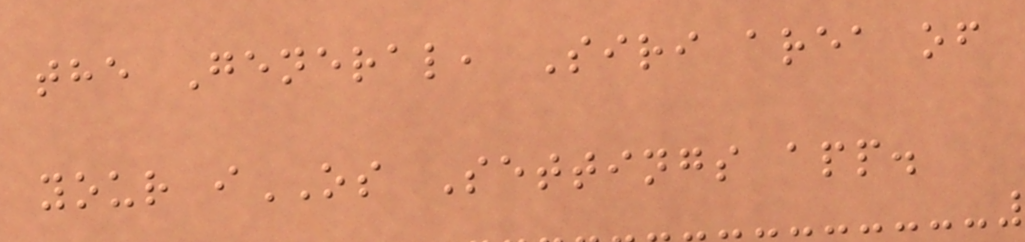the General, Siri area of
your iOS Settings app.
